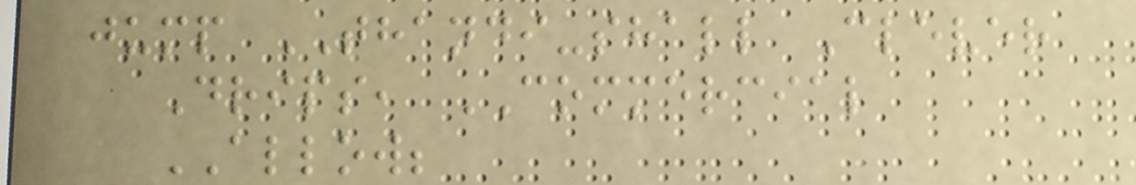jump THANDI-shall Clever
Drips, COMMERCIAL
ALLOW;
